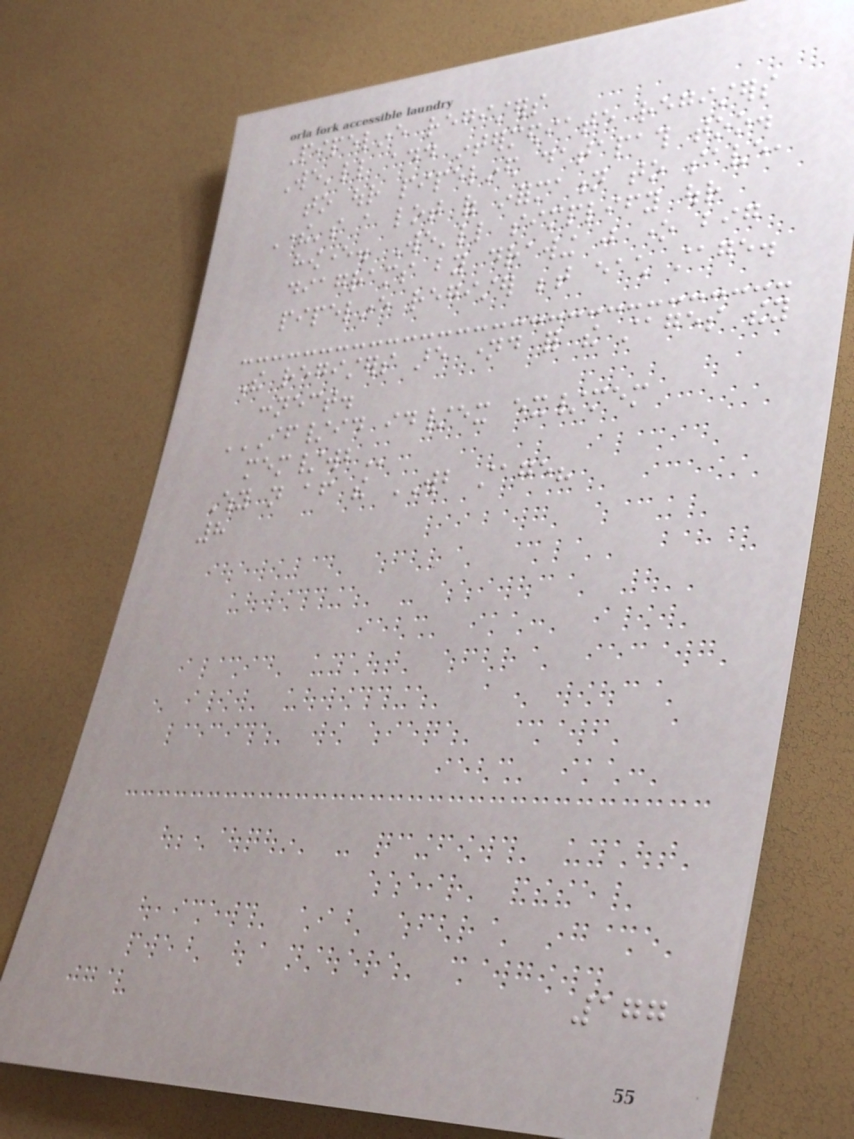Pipeline registers
We'll add intermediate registers
to our pipelined datapath too.
There's a lot of information to save,
however. We'll simplify our
diagrams by drawing just one big
pipeline register between each stage.
The registers are named for the stages they
connect.
IF/ID ID/EX EX/MEM
MEM/WB
Why not after the WB stage?
8
177
